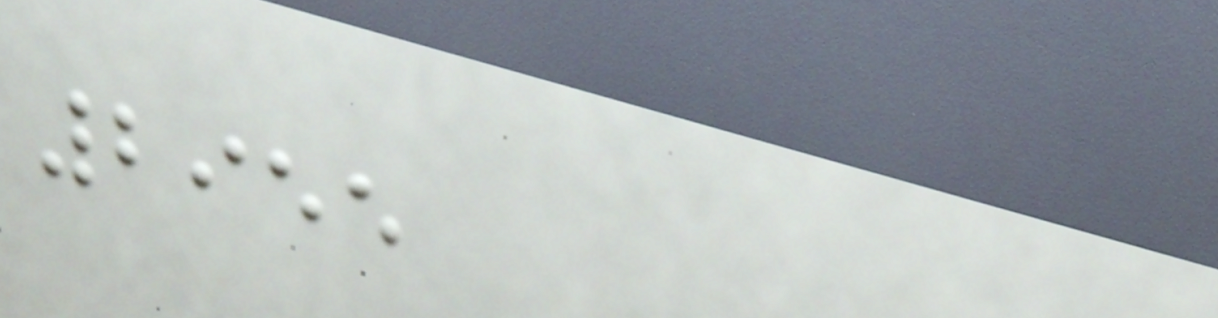2955
